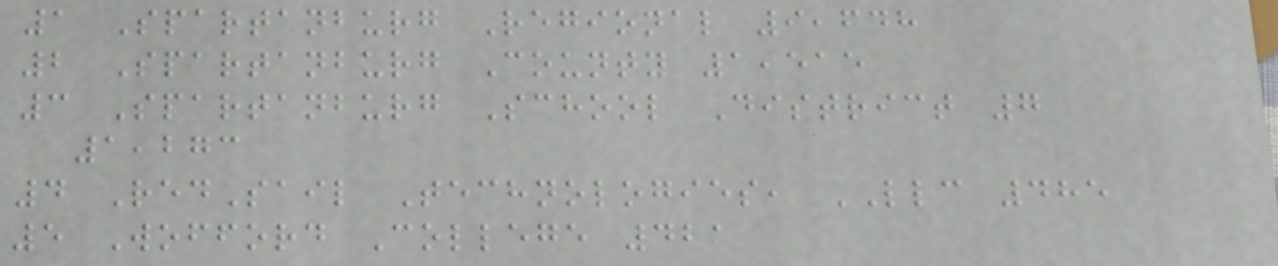1 Spartanburg Regional 9,648
2 Spartanburg County 1,515
3 Spartanburg School District 7
1,273
4 RedSail Technologies, LLC 485
5 Wofford College 421
